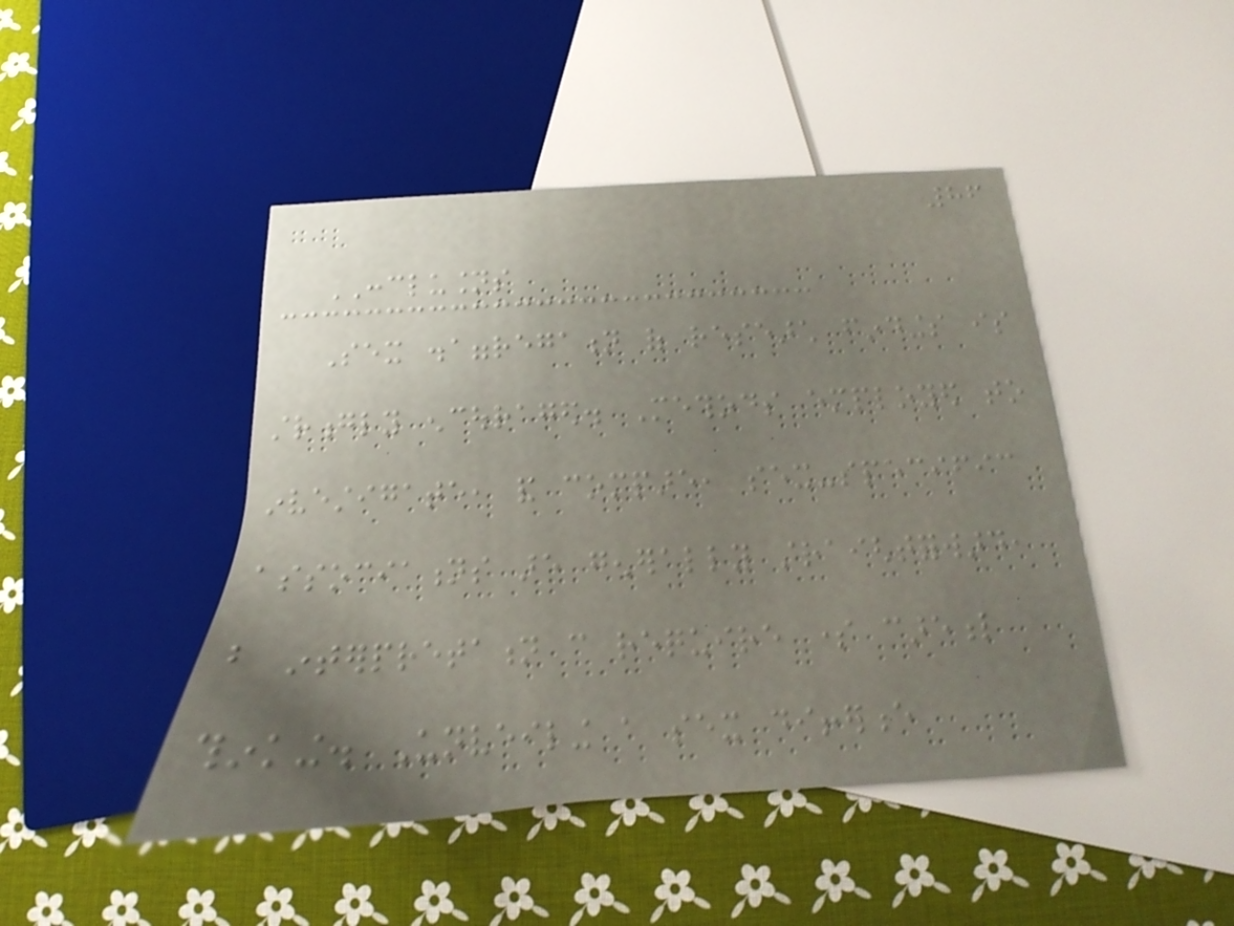86
CONCLUSIONS
Sex disaggregation of research findings is
strongly encouraged. Methods employed to
investigate, and compare, sex-specific
associations are generally straightforward,
but interpretation can require some careful
thinking. Unveiling a sex difference
